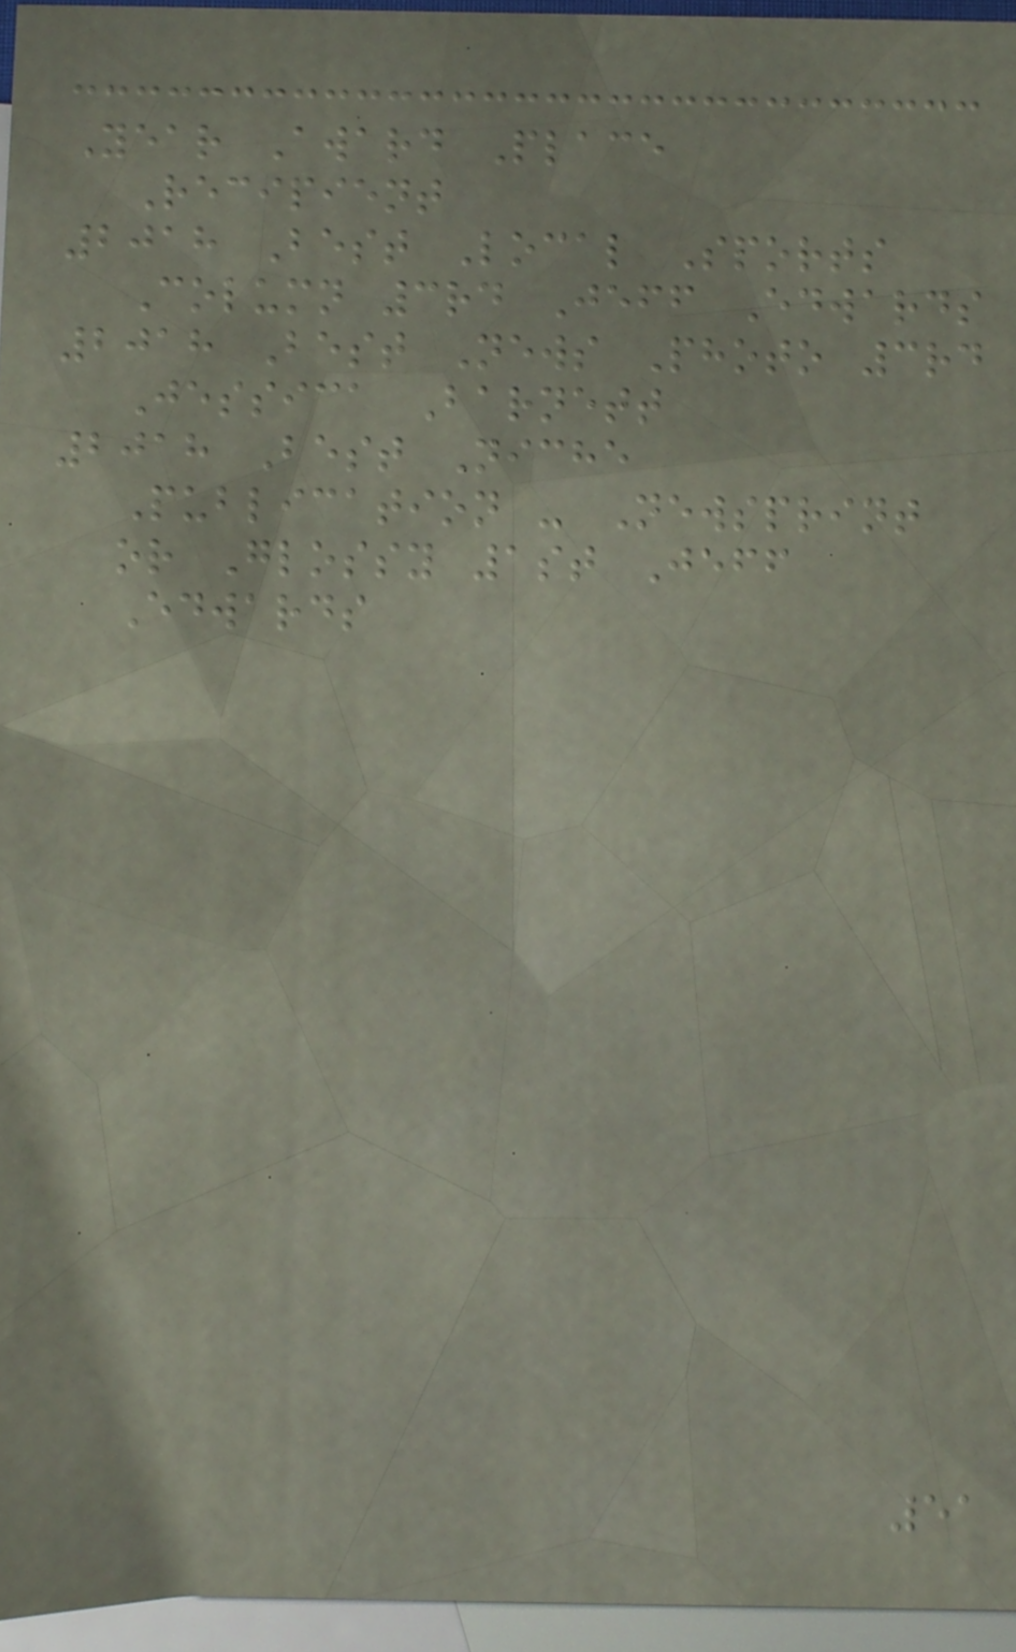Year Award Place
Recipient
2018 Best Local Sports
Column 3rd Jeff Edwards
2018 Best News Photo 3rd
Jessica Barnett
2018 Best Niche
Publication - Newsprint
or Glossy 1st Jeff
Edwards
51
